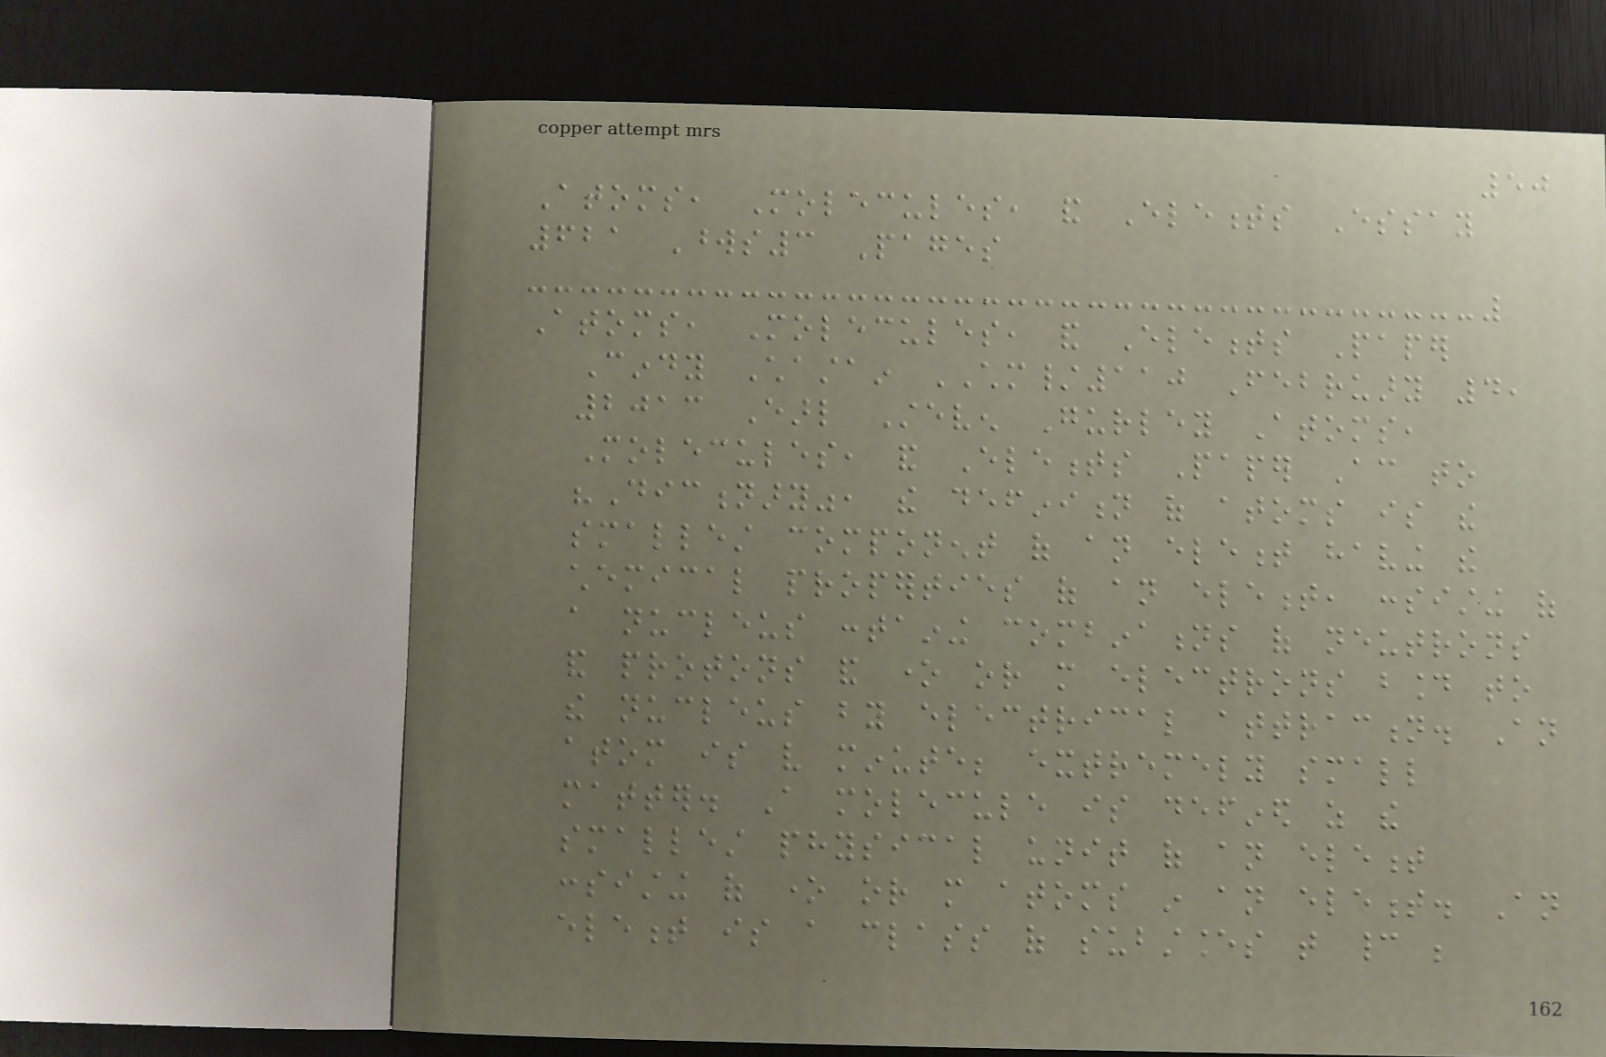50
Atoms, Molecules, and Elements Essay
621 Words3 Pages
Atoms, Molecules, and Elements Paper
Cindy Chastain CHM/110 February 4,
2013 Earl Steven Gurley Atoms,
Molecules, and Elements Paper According to
"Dictionary", the definition of atoms is the
smallest component of an element having the
chemical properties of an element, consisting of
a nucleus containing combinations of neutrons
and protons and one or more electrons bound to
the nucleus by electrical attraction. An
atom is very minute; extremely small
matter. A molecule is defined as the
smallest physical unit of an element
consisting of one or more atoms in an element. An
element is a class of substances that cannot be
